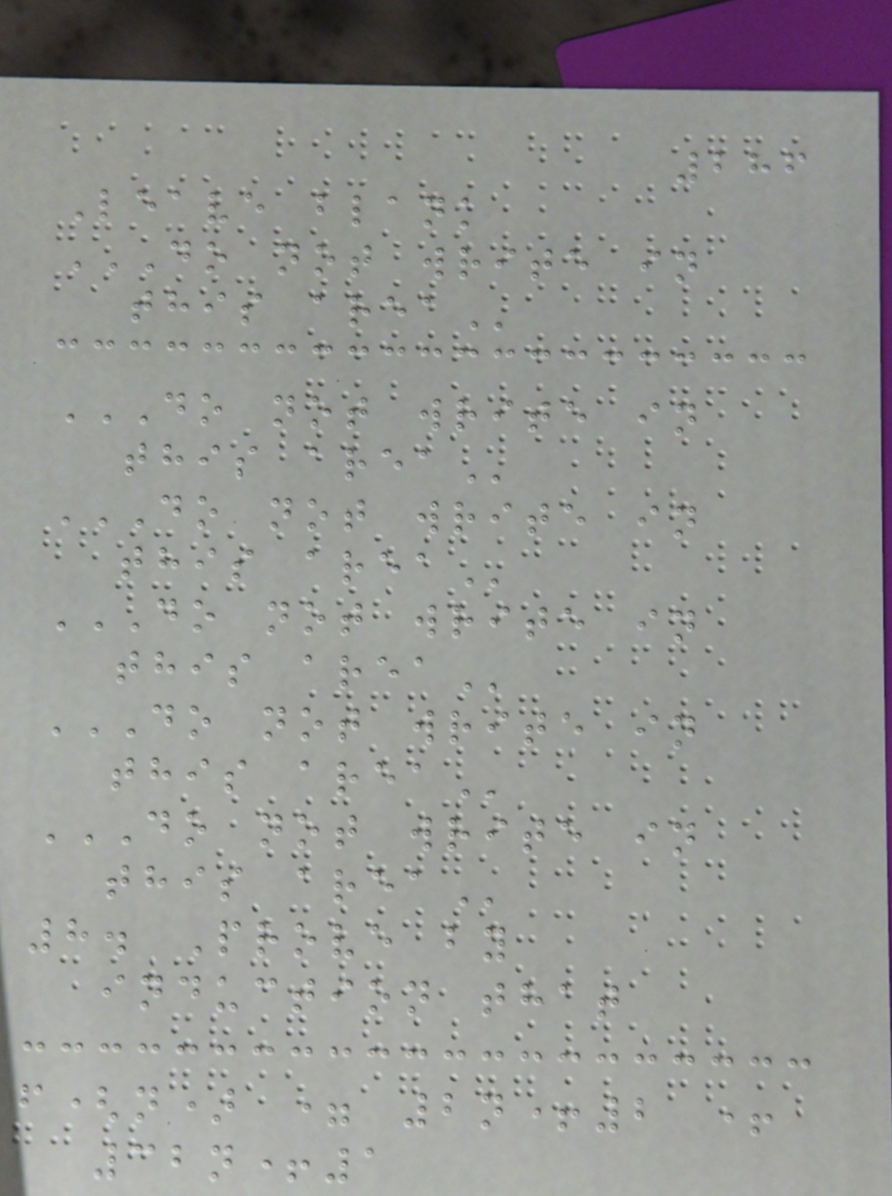286
Leave blank
DO NOT WRITE IN
THIS AREA
DO NOT WRITE IN
THIS AREA
DO NOT WRITE IN
THIS AREA
DO NOT WRITE IN
THIS AREA
DO NOT WRITE IN
THIS AREA
DO NOT WRITE IN
THIS AREA
8. Prove by
induction that
f(n) = 2n+2 +
32n+1
